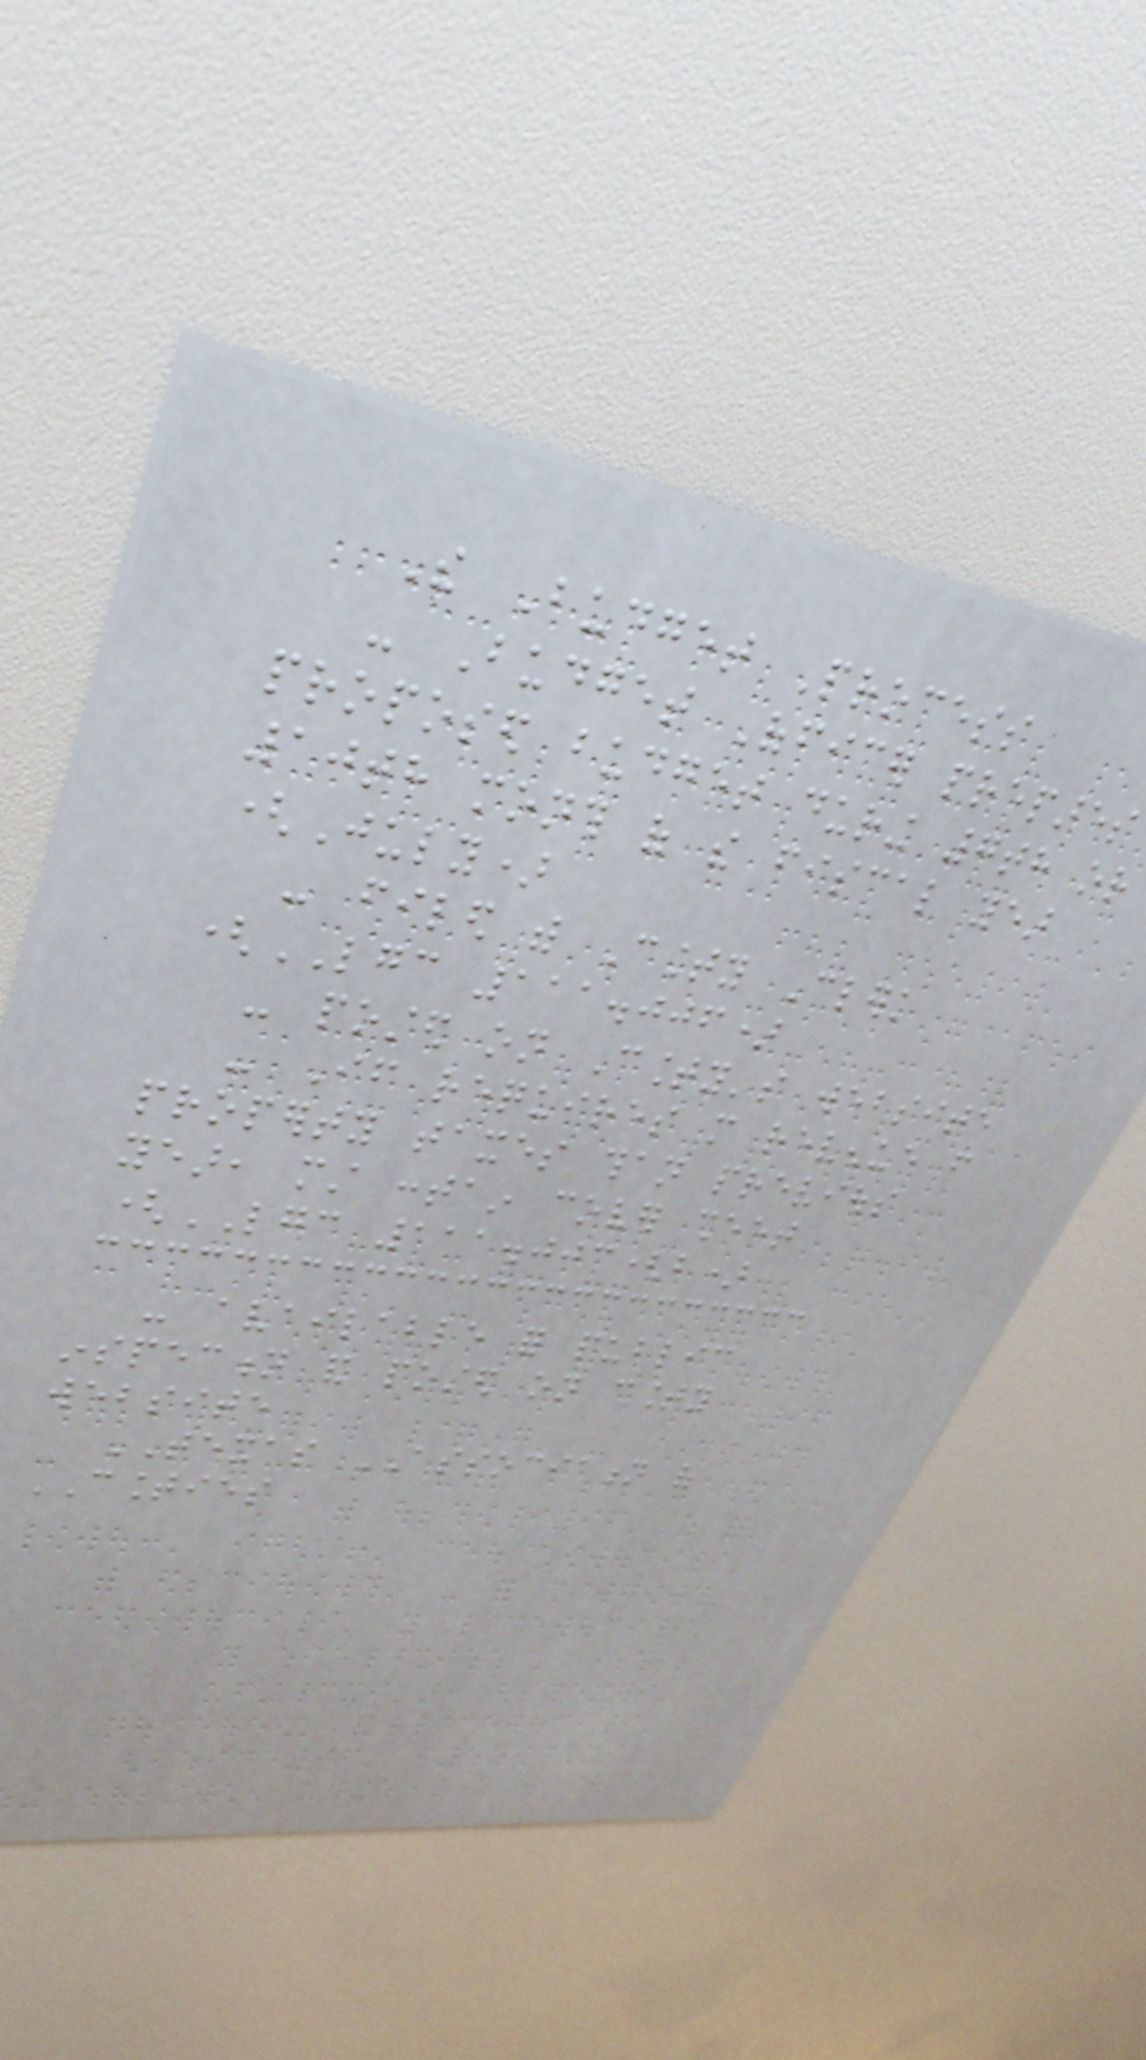The Budget Process
- Budget Officer prepares
proposed budget during 7th or
10th month of the fiscal year
(July)
- filed with County Clerk
(LGC 111.006)
- posted on County's website
- If requires more revenue from
property taxes than previous
year, must contain cover sheet
(LGC 111.003(b)
- available for public
inspection and posted on county
website
TEXAS ASSOCIATION of
COUNTIES
